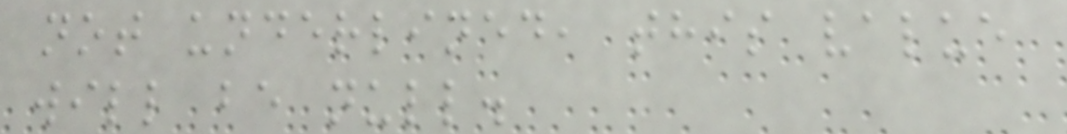not underlined, this value
will be null.
